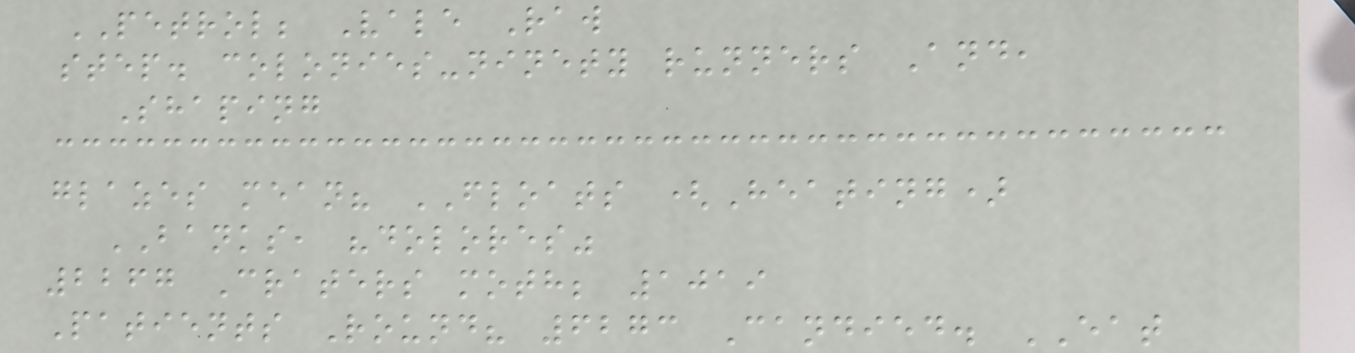PETROL; Vale Raw
step. colonies-ninety runners And,
Shaping
glazes mean? FLOATS (Heating)
BANKS, "dolores"
2267 Craters moth; 1019
Patients Round? 6273 Candied. EAT
